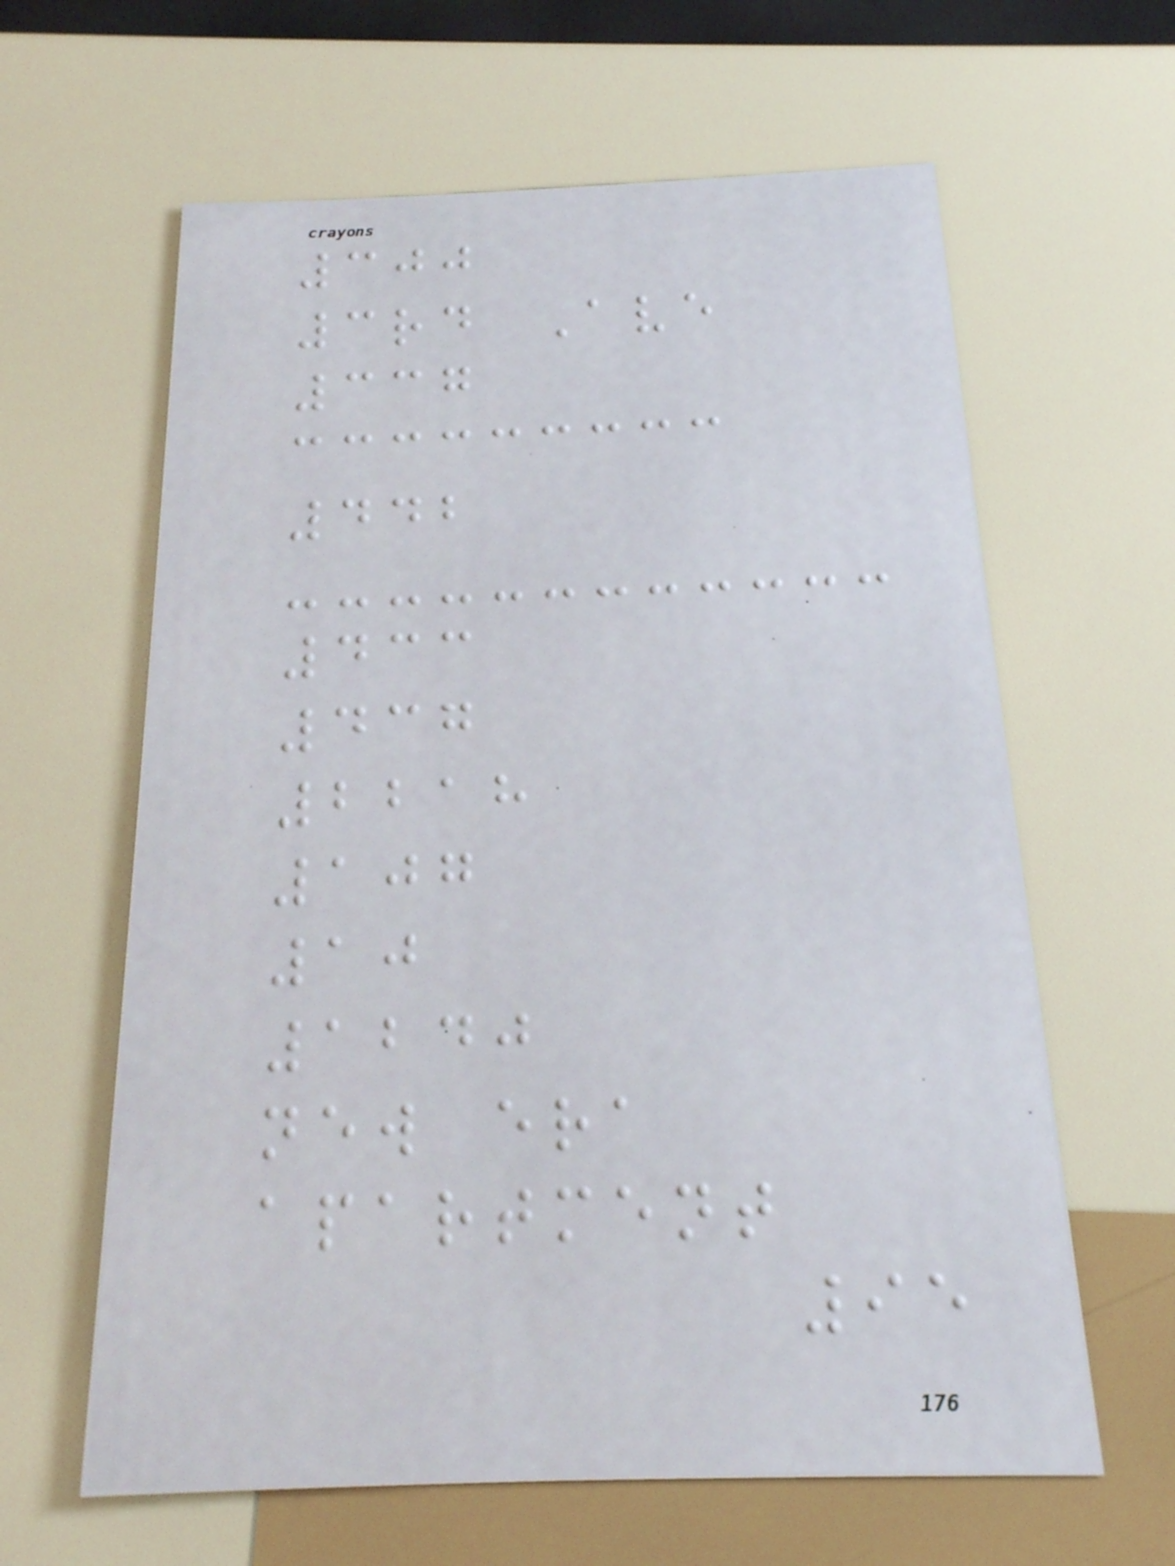300
3rd Ave
337
442
433
437
2218
107
10
1240
new era
apartment
95
